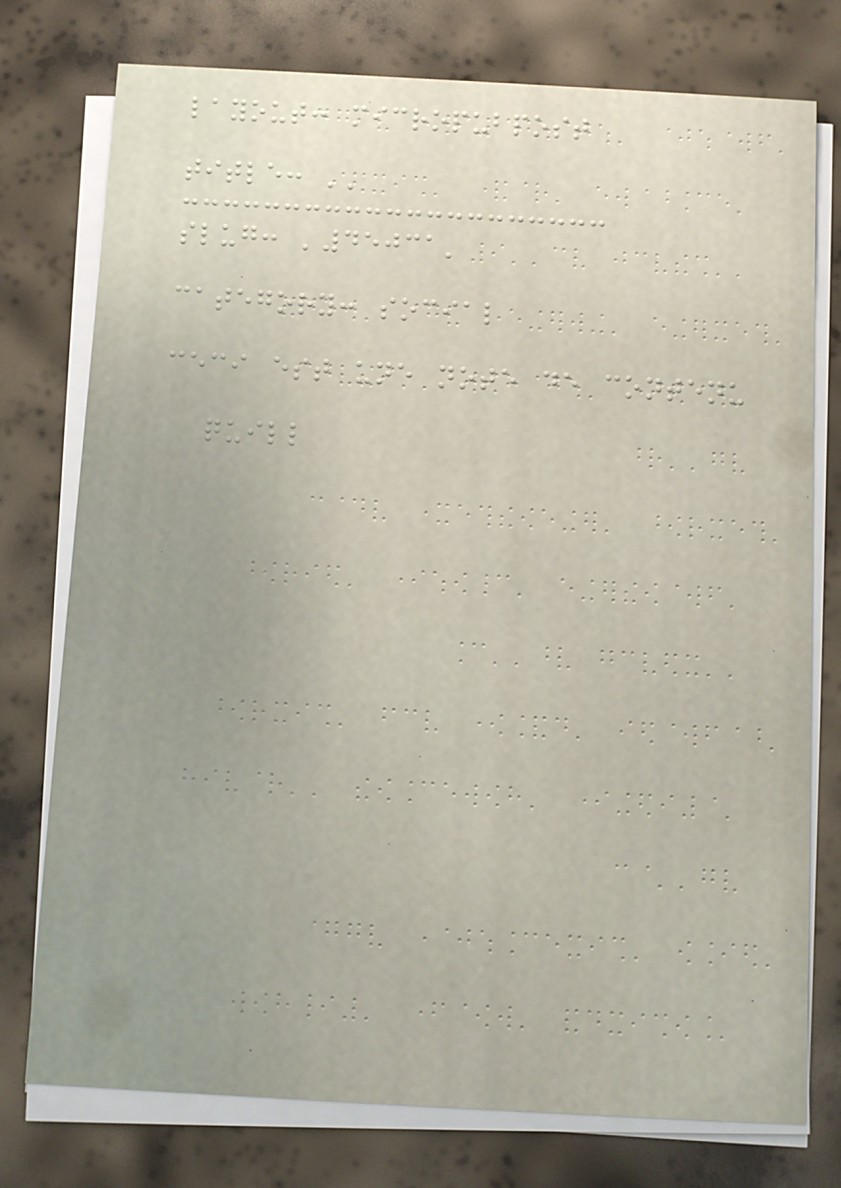layout: micropubpost
title: ''
slug: '45031'
category: social
ceci est une note de contenu
quill
